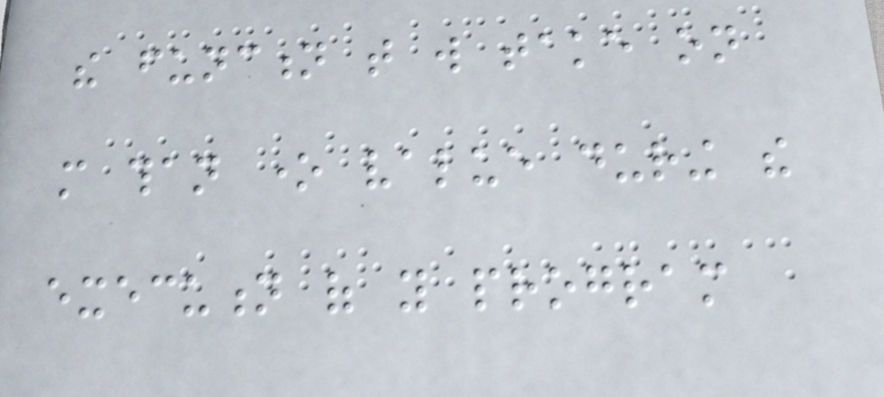the function that will take on
more than one value during the
execution of you program
